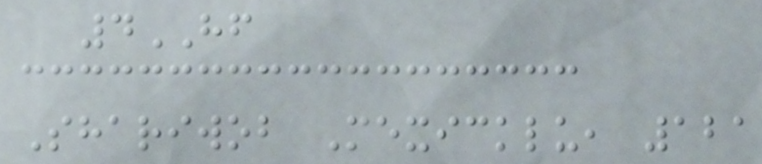4HF
Shariwob Mexicklu, 121
